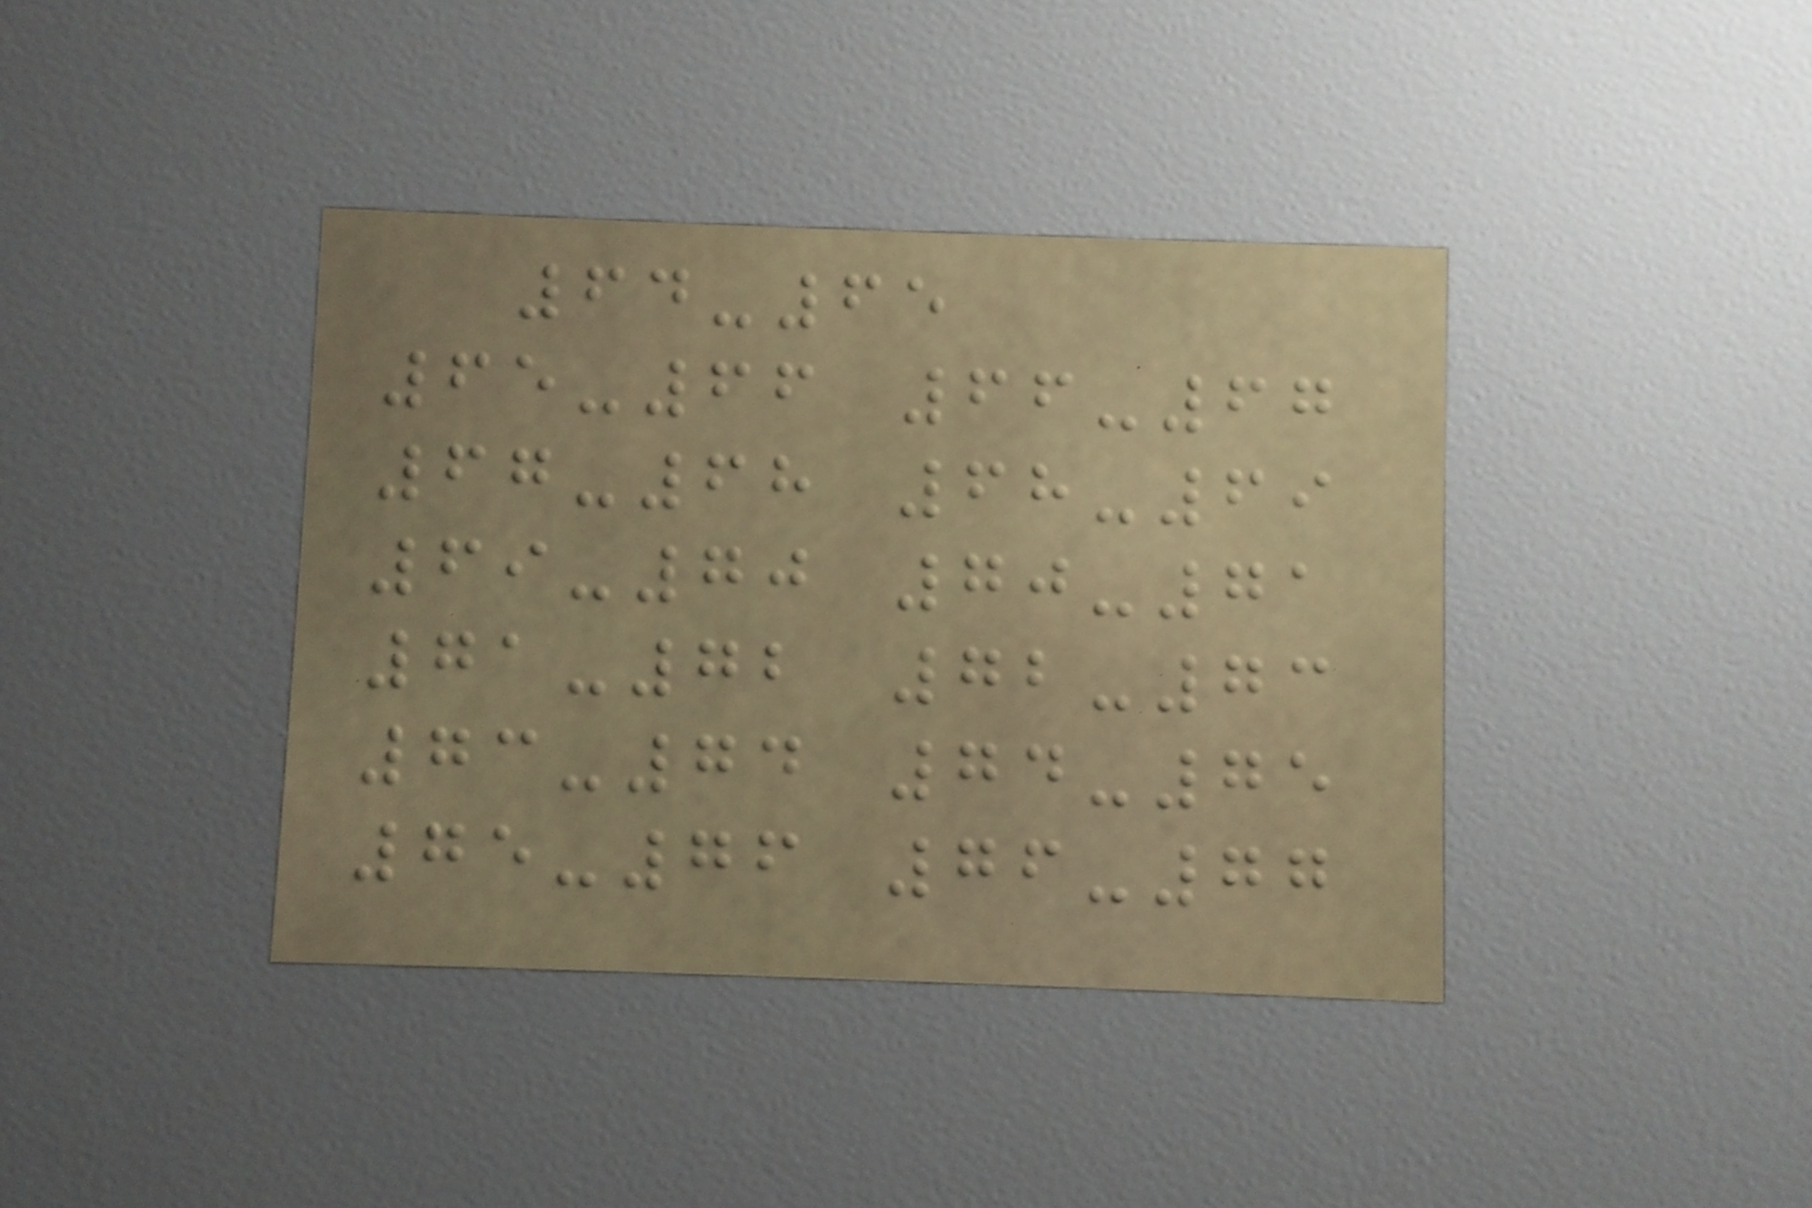64-65
65-66 66-67
67-68 68-69
69-70 70-71
71-72 72-73
73-74 74-75
75-76 76-77
